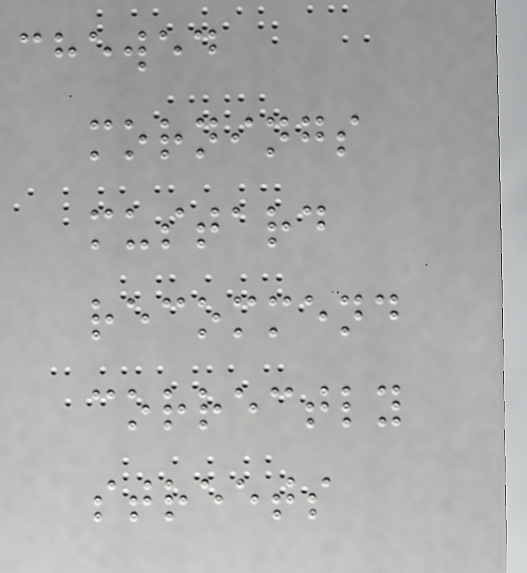chewed
mornings
mustard
recommend
correctly
streets
